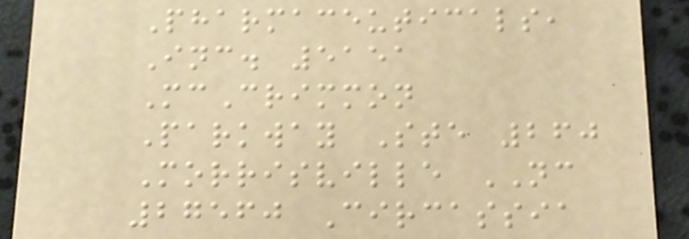Pharmaceuticals,
Inc. 5151
McCrimmon
Parkway Ste 260
Morrisville NC
27560 Circassia
